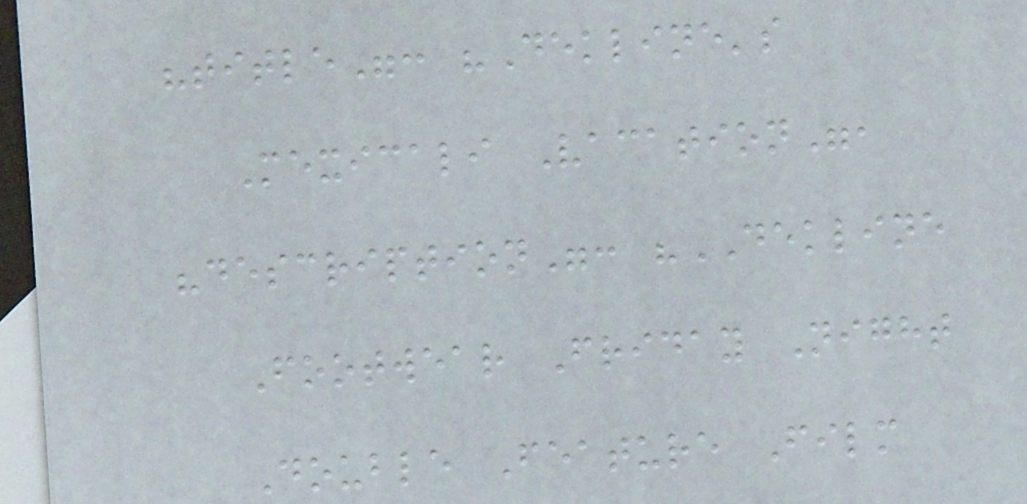"title": "Dekline's
Mexicali Vacation",
"description": "DEKLINE
Footwear Friday Night
Double Feature Film
